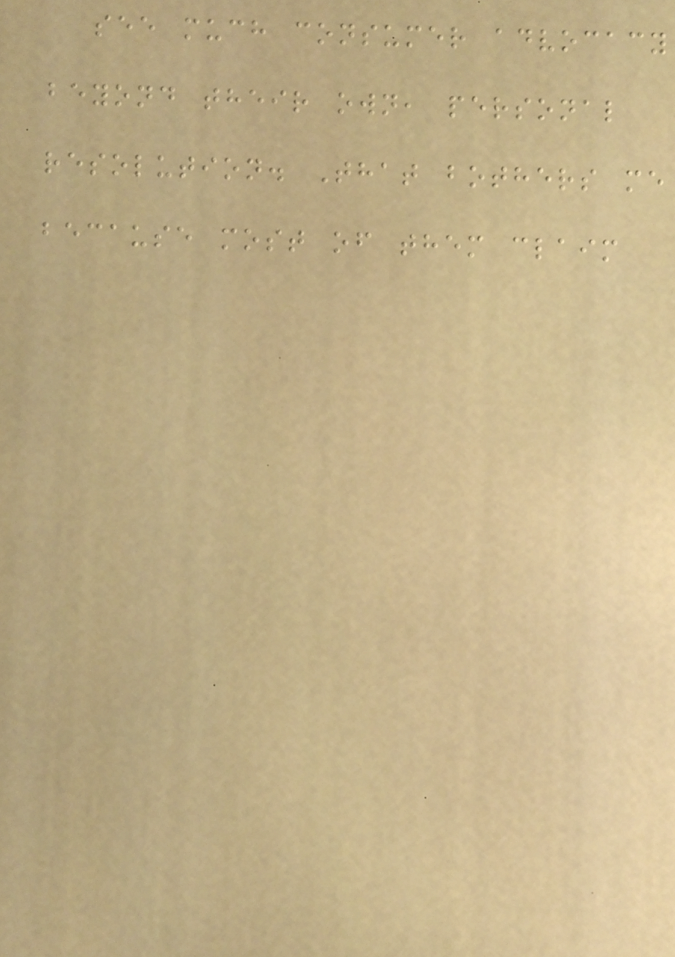see much consumer advocacy
beyond their own, personal
resolution. That bothers me
because most of them claim
